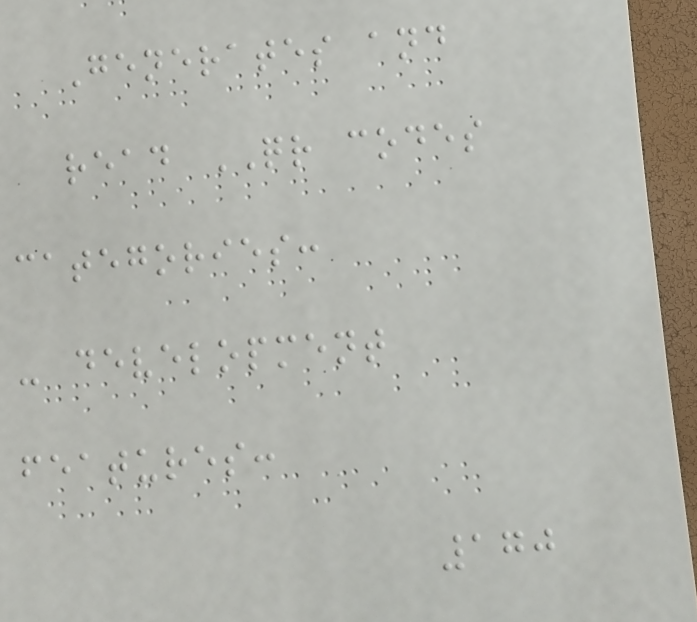Generates and
read QR codes
categories:
- development
features:
170
